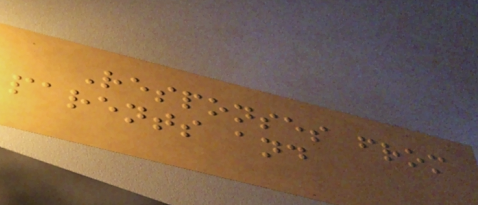Responses from
parents and
